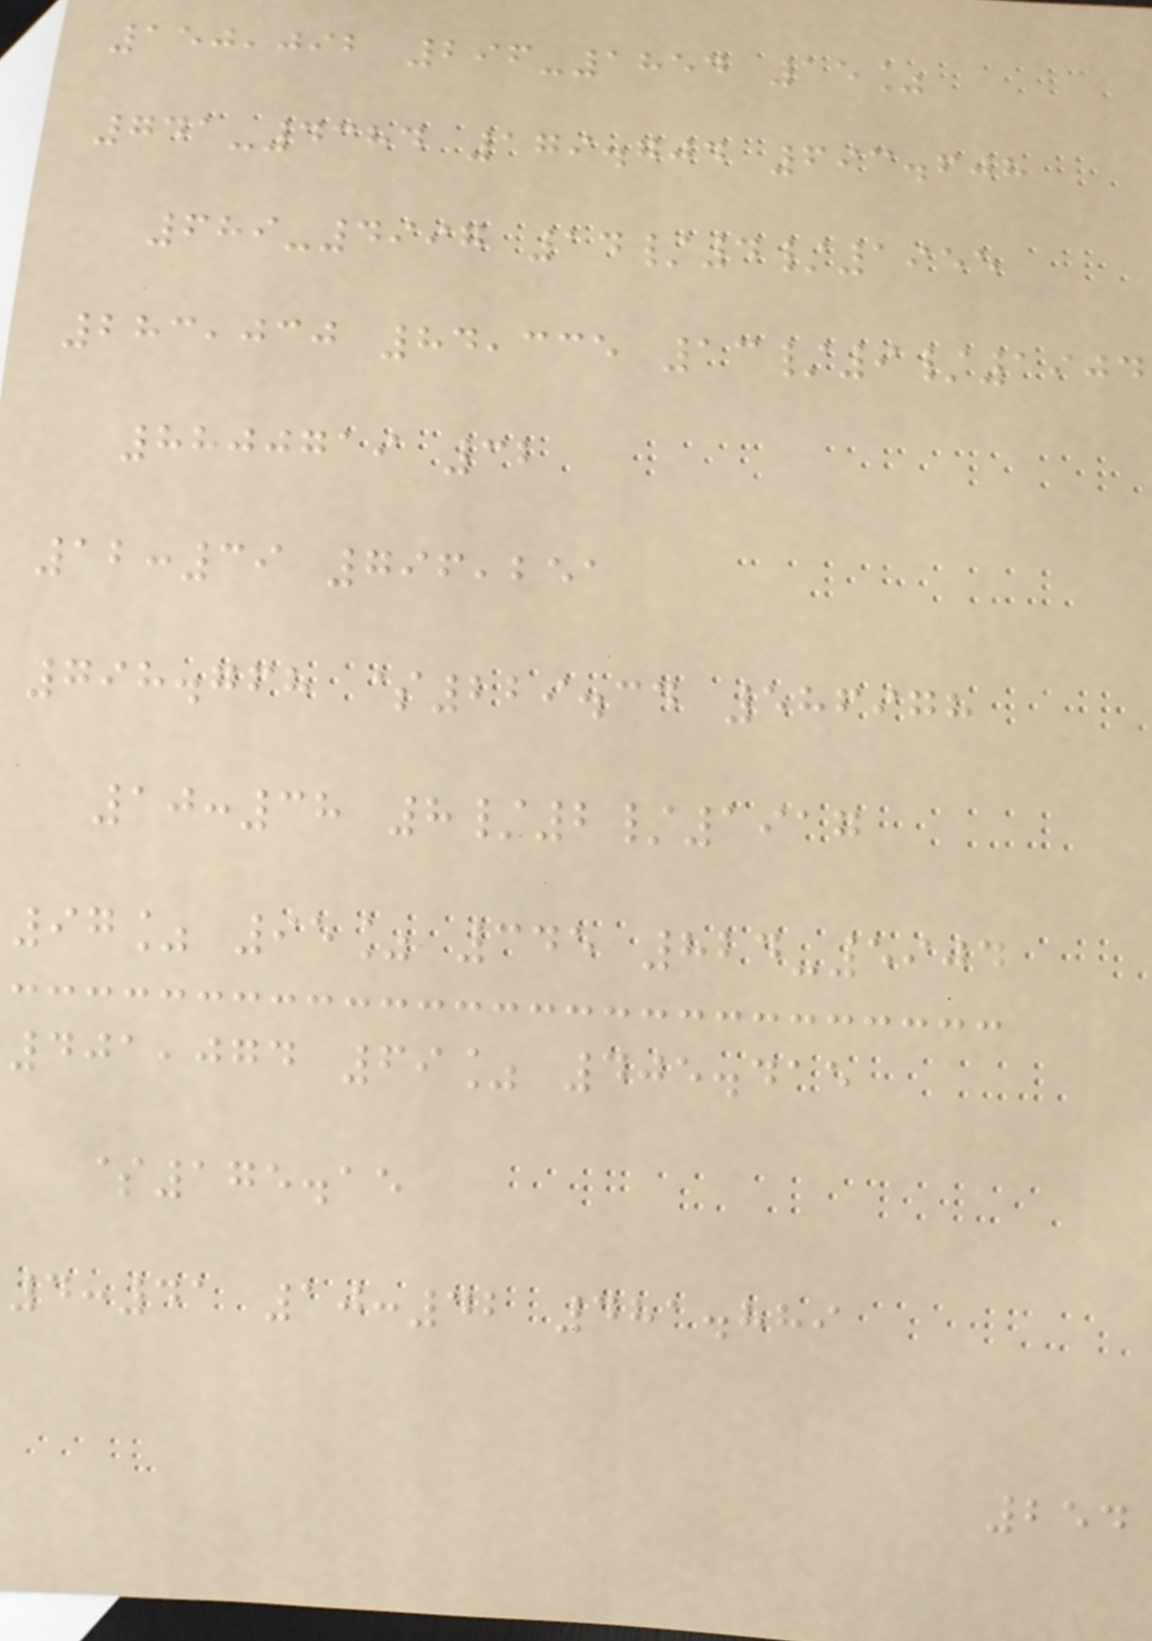150,092 296-1854 15%
741-4384 179.704 693.608
689-4997 14/4/1955
283,030 84,335 13/9/1904
8800719 32
12:39 796,251
798.768 $229.34 586978
10:38 8/2/1917
97% 95% 345 824-5904
401,074 69% 405.415
$175.15
4:41 10:42 481.889
254
